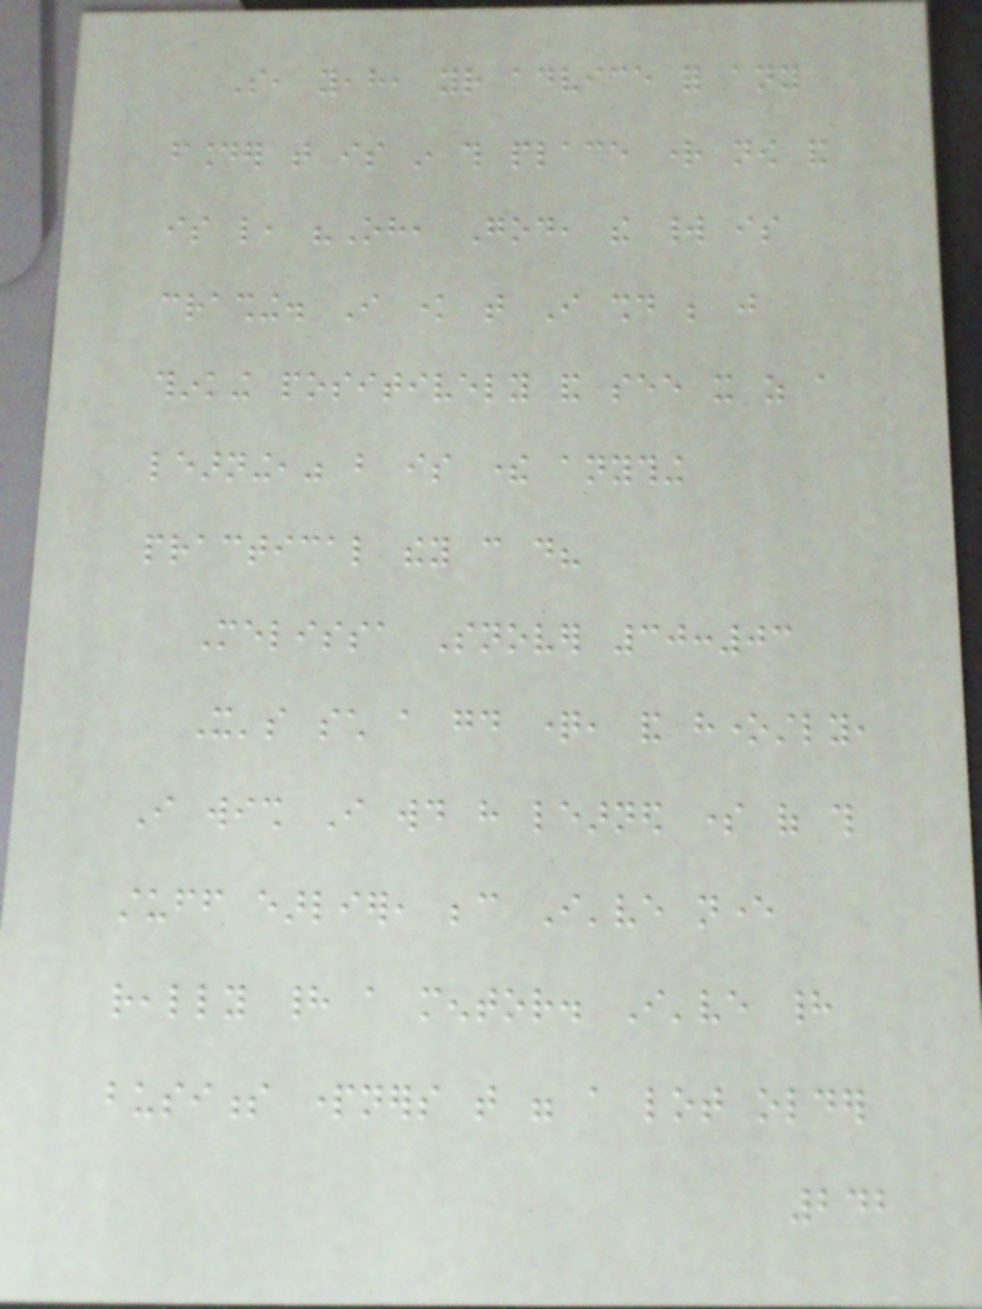So, yeah, your advice for any
founder that is in this place right now and
is like, "Oh, God, the world is
crashing. I know that I should be just
thinking positively and see it as a
learning," but is there anything
practical they can do?
Melissa Snover 30:03
It's such a good question, and honestly,
I wish I would have learned some of this
stuff earlier, because I've never
really had a mentor. I've had
business partners that were a lot older
242
